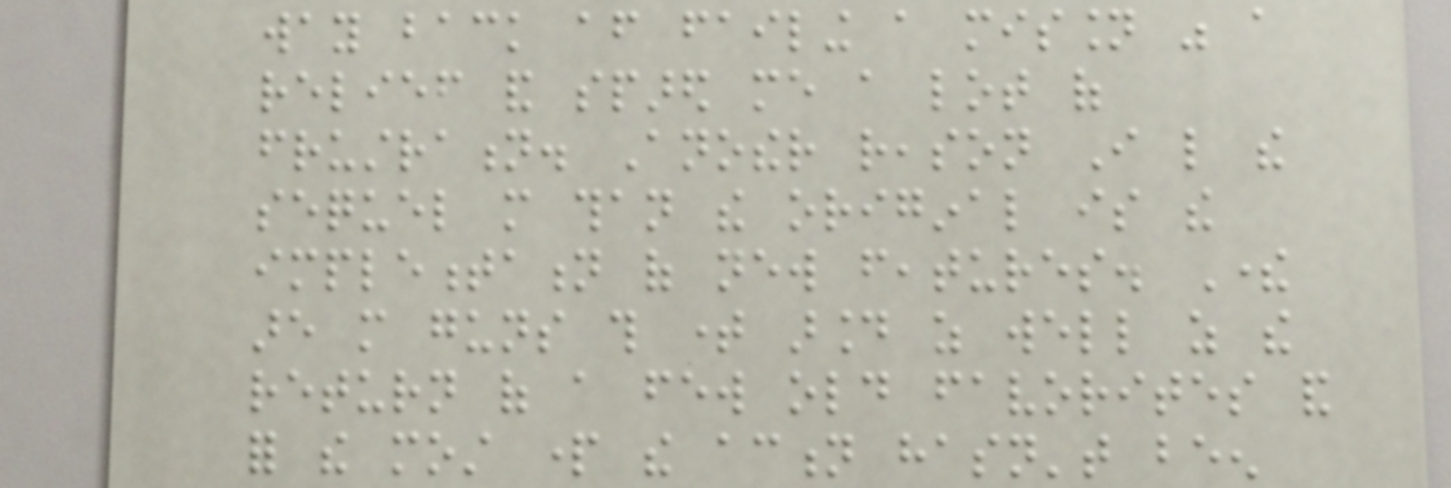way back after failing a mission was a
relief and spared me a lot of
frustration. Another reason I like the
sequel more than the original is the
implementation of new features. There
are more guns this time around as well as the
return of a few old favorites and
for the most part the action hasn't been
